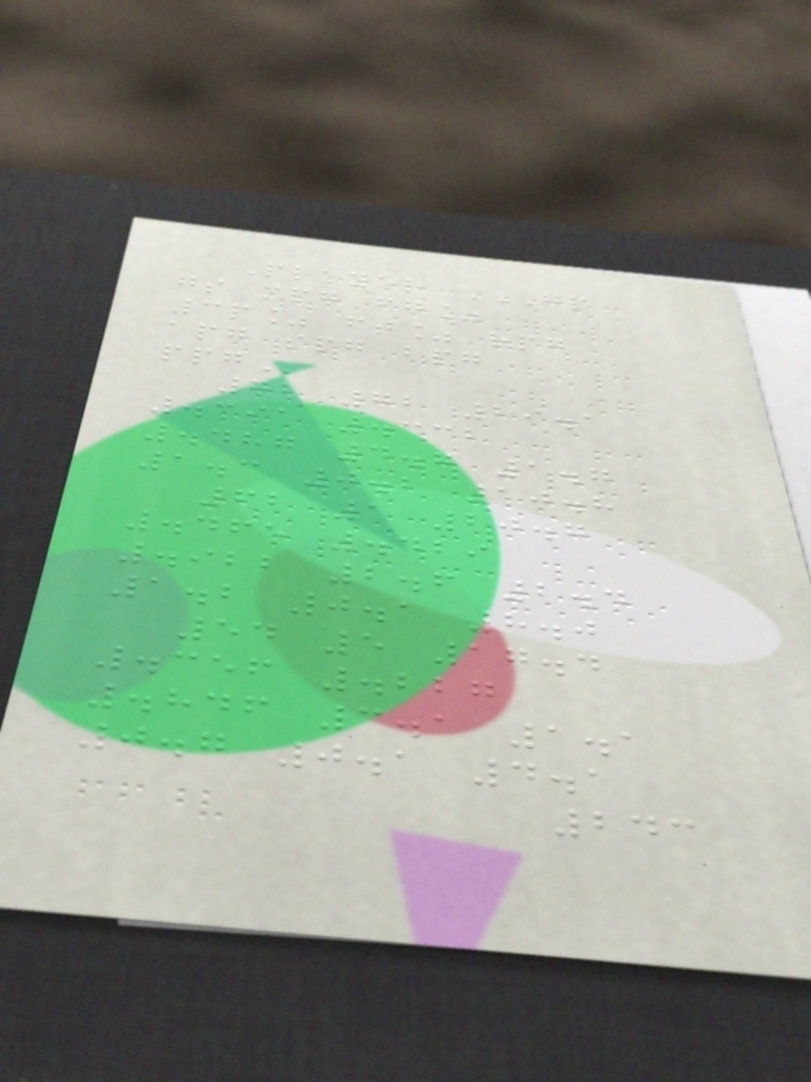Player GP
GS MPG FG%
3P% FT% RPG
APG SPG BPG
PPG
72 72 29.1
.391 .332
.487 4.7 1.7
1.3 0.2 10.8
62 1 20.7
.465 .429
.922 2.6 2.4
1.2 0.1 8.0
54 5 17.4
.356 .227
.846 3.1 1.1
0.7 0.1 4.1
243
